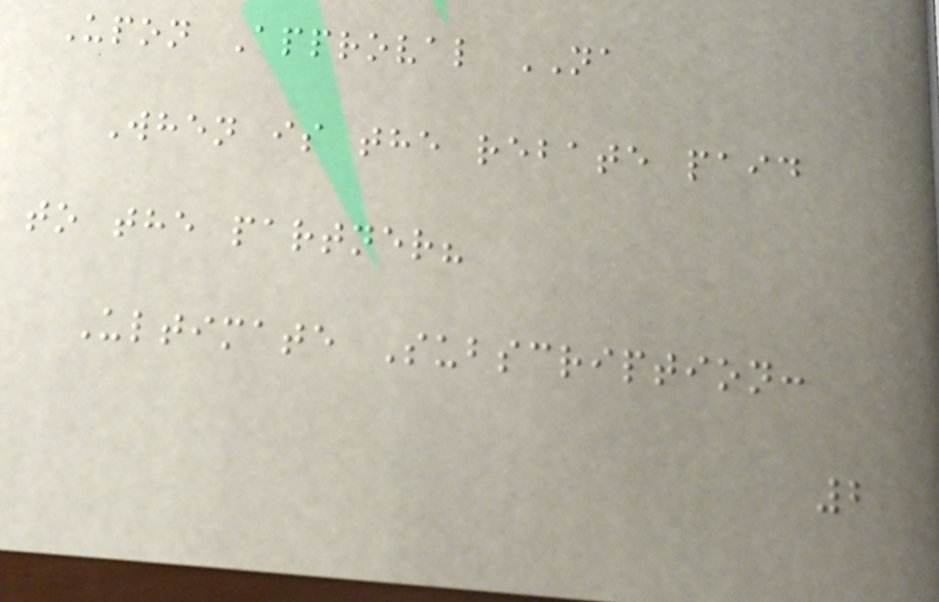Upon Approval NA
When is the rebate paid
to the partner?
Ultimate Subscription:
2
